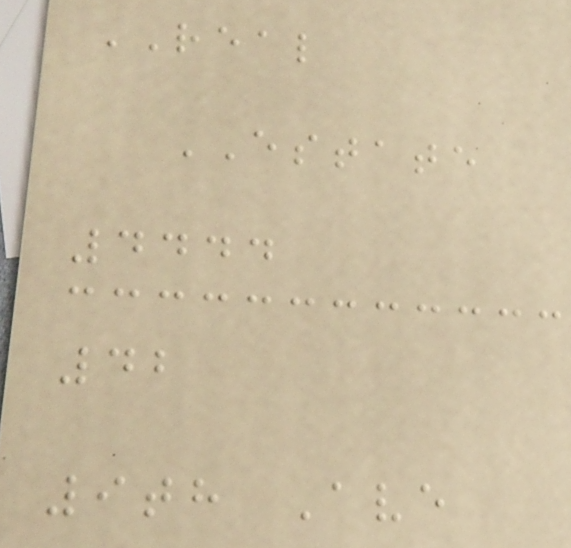REAL
ESTATE
4444
42
9th Ave
